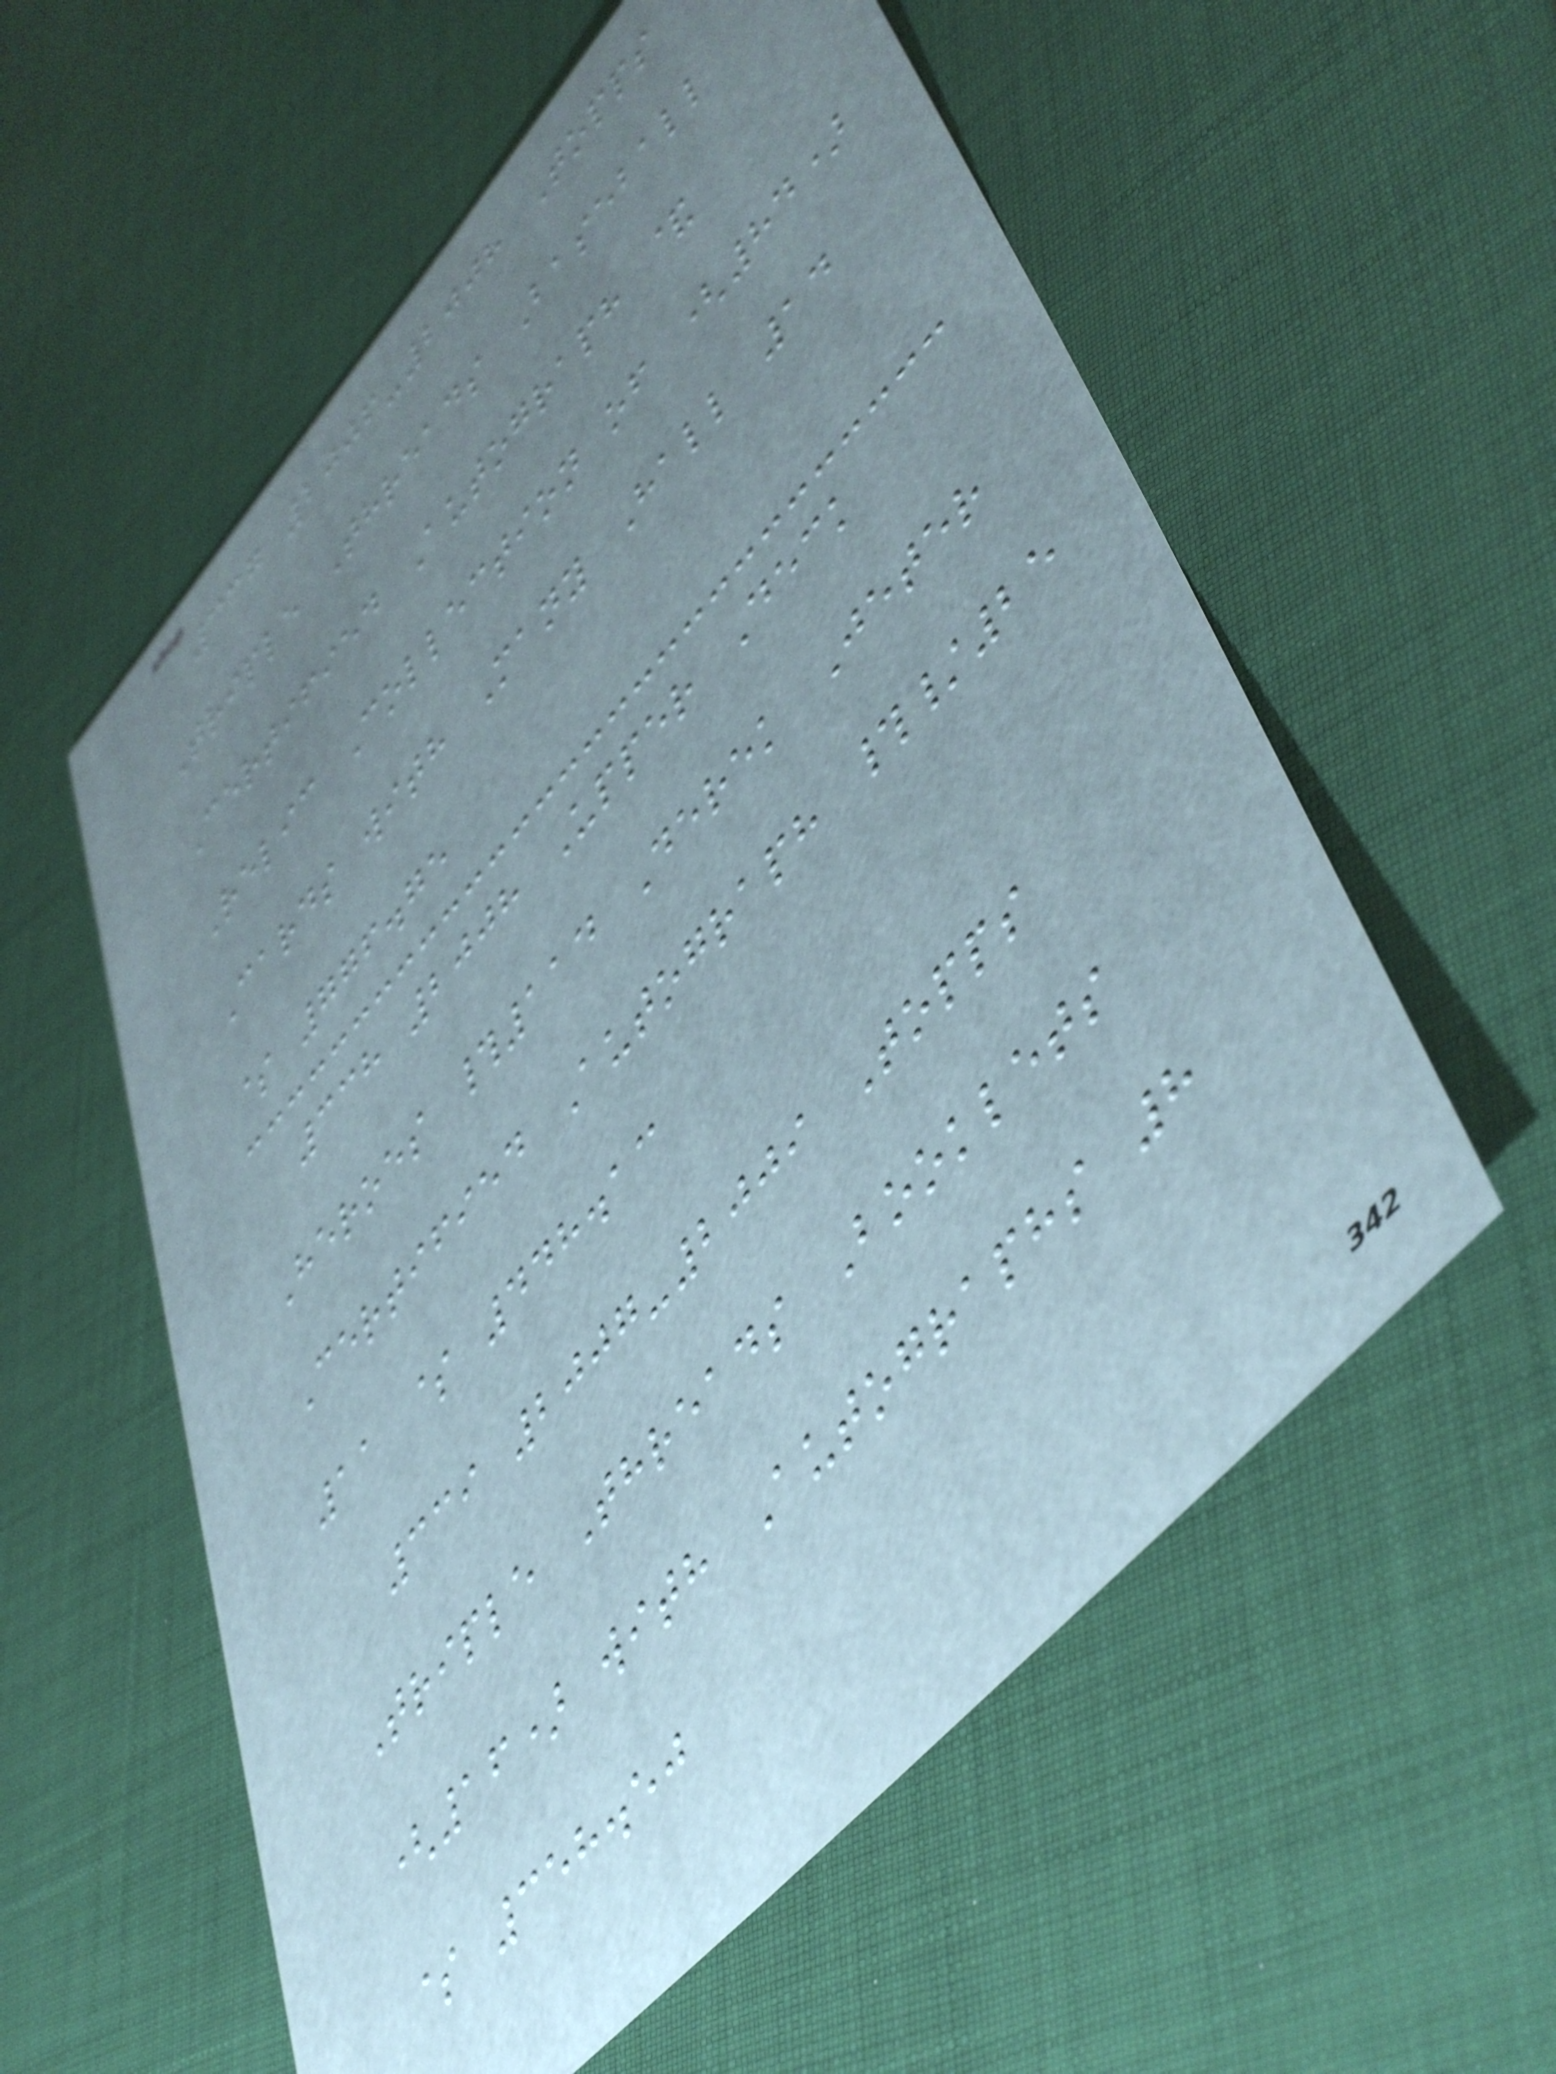337 2006-2008 Topps
Triple Threads Baseball
Certified Autograph &
Relic Collection of (84)
Cards with Many Hall 14
$ 776.75
338 2008 Upper Deck
Heroes #114 Derek Jeter
Certified Autograph #/25
11 $ 448.13
339 2007-2009 Topps
Triple Threads Booklets
(16) with Autographs 8
$ 358.50
